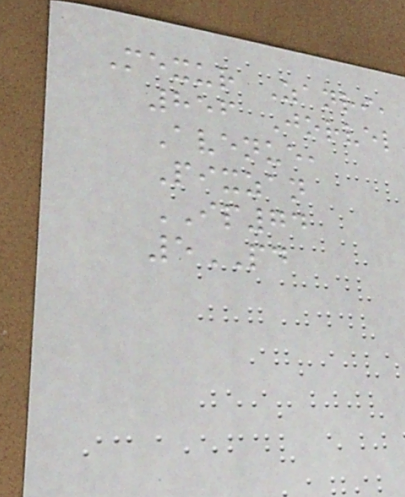Mexur Zanri,
856 Jorvel
Avenue,
Pixzan
IP74
5PD
